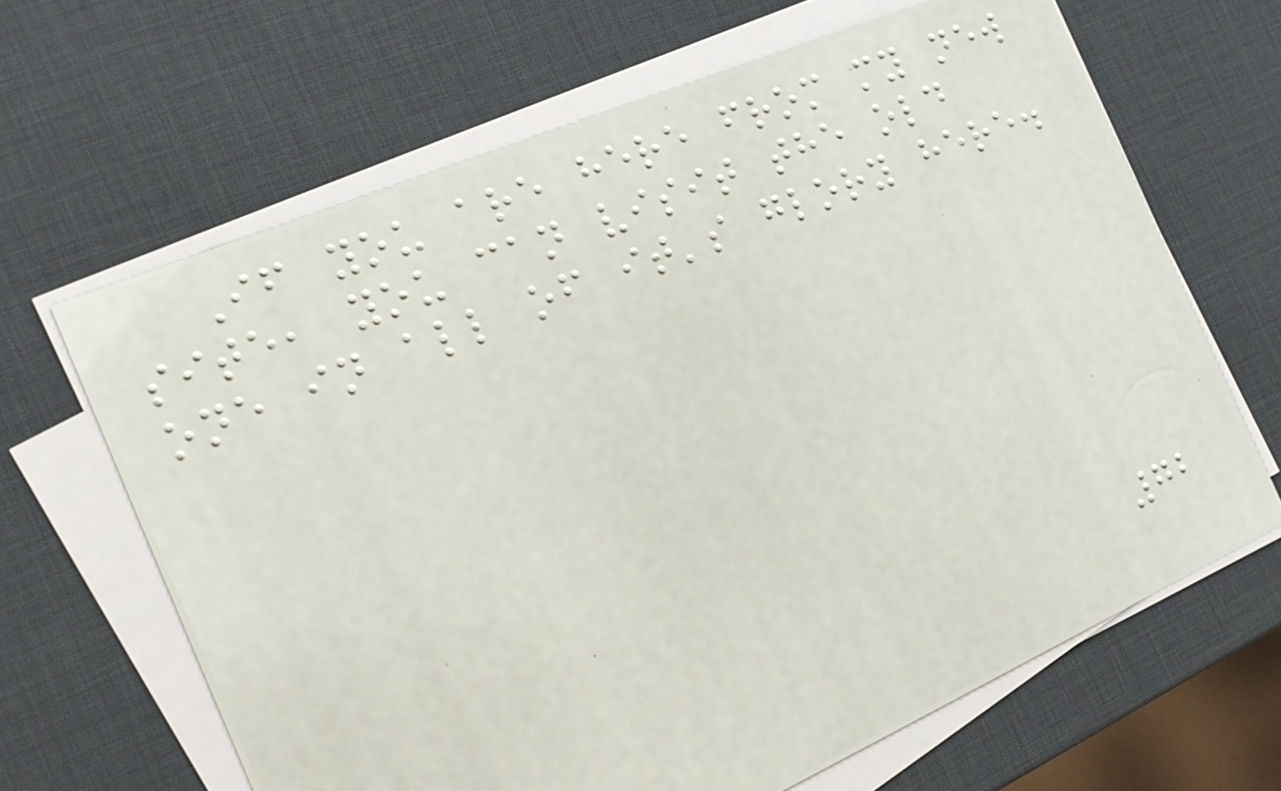If you are here from my new
site, you can visit the old
one in all of it's glory here.
72
